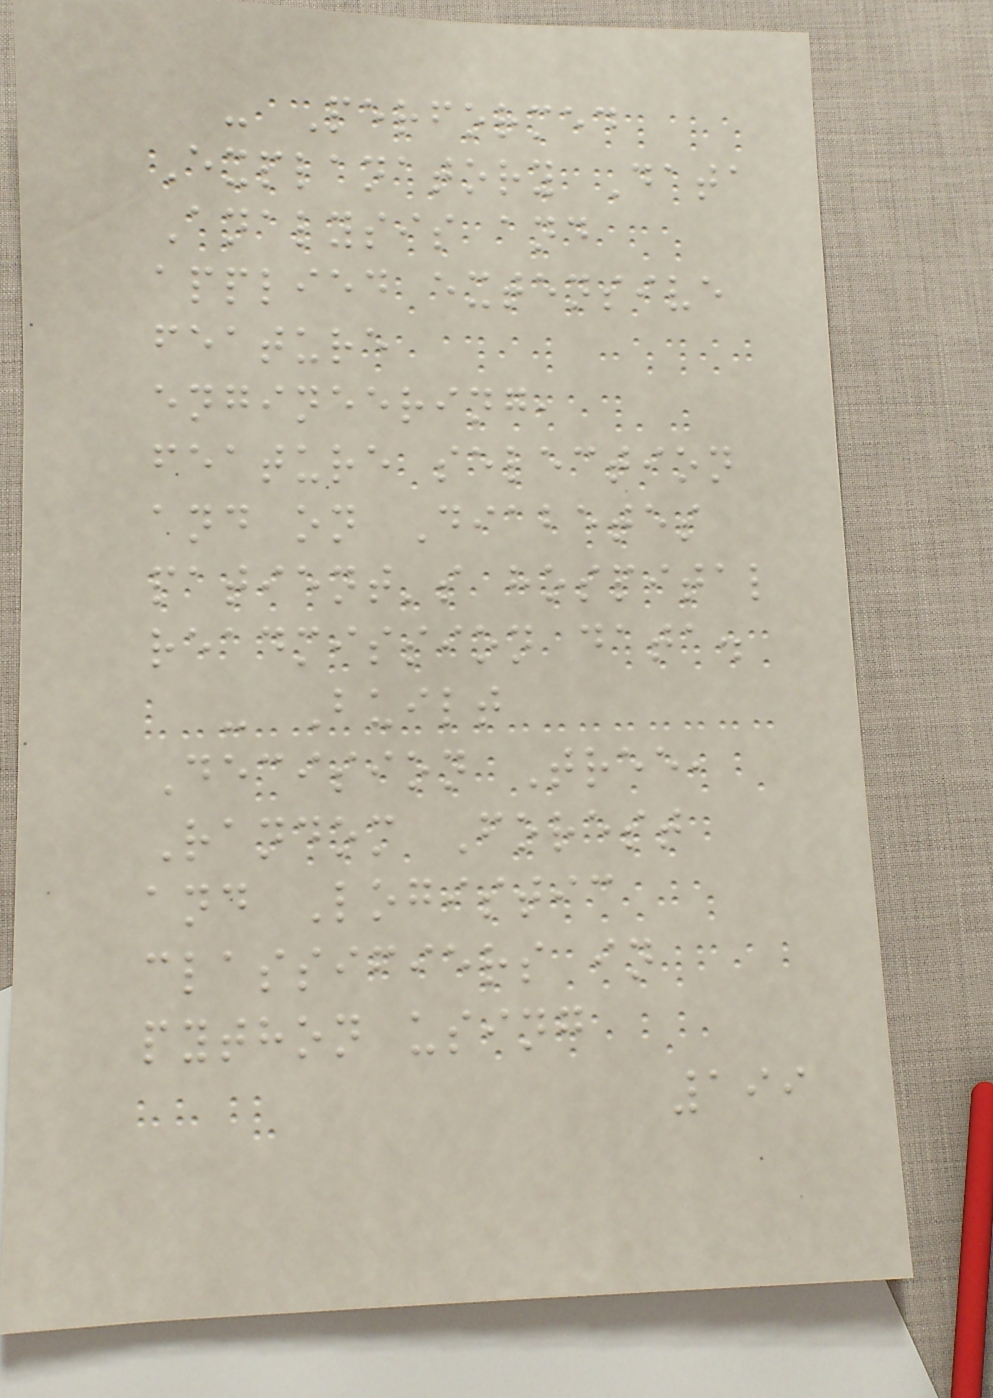- Performed
Explanatory Data
Analysis and
applied extensive
feature
engineering,
feature selection
and on Diabetes
patient's hospital
readmission data.
- Built
Decision Tree,
Random Forest
and Logistic
classifiers in
python using
199
